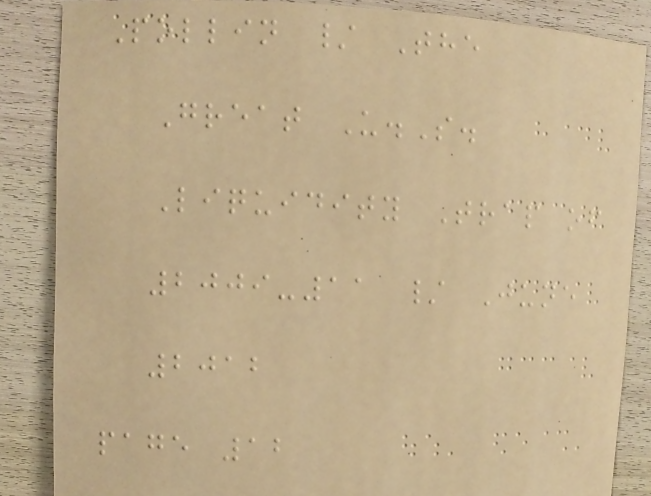Pollin / The
Great U.S.
Liquidity Trap of
2009-11 / June
2012
page 12
